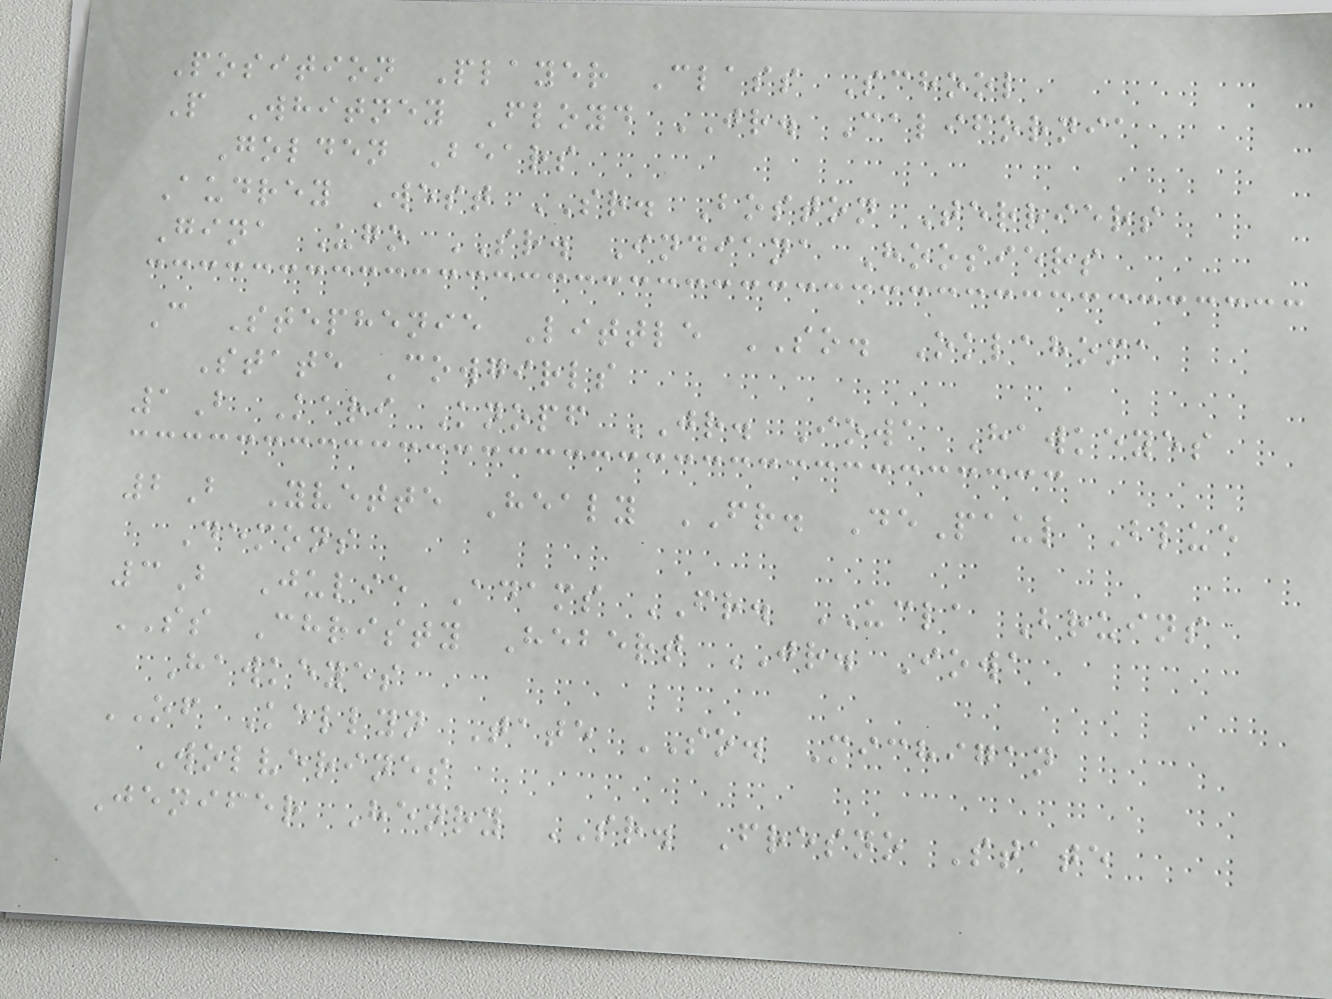Position Player Class School
P Whitney Floyd JR. California
Golden Bears
Audrey West SR. Boston Terriers
Gina Ugo SR. Indiana Hoosiers
C Stephenie Little SO. Oklahoma
State Cowgirls
1B Kari Knopf JR. Iowa Hawkeyes
2B Yvette Healy FR. DePaul Blue
Demons
3B Julie Adams FR. UCLA Bruins
SS Christy Hebert JR. Iowa
Hawkeyes
OF Kellyn Tate SO. Michigan
Wolverines
Jenifer Henry SR. Fresno State
